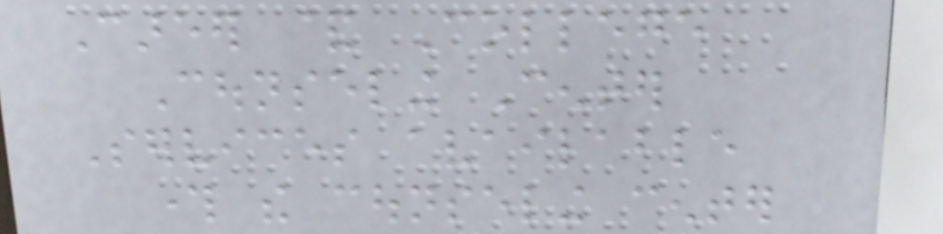Career & College
Counseling Center
Services available
through the counseling center
